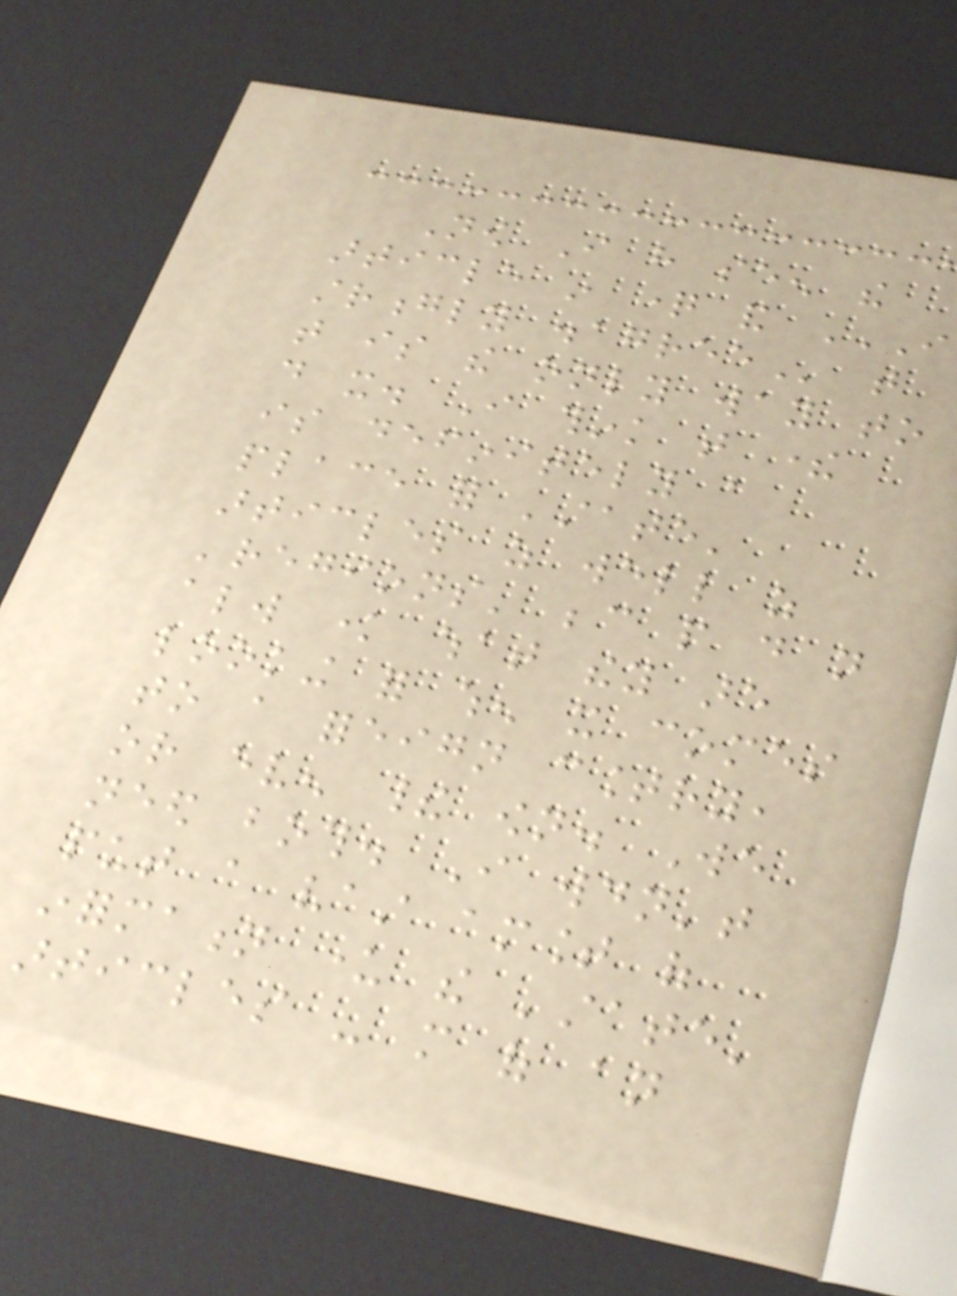Now I have seen the
article in question and I
STRONGLY DISAGREE that
that is the only way to
do it. I think that there
is definitely a
place for 'state'
articles as well as
'regions' because people do not
always know what they are
looking for when it comes
to a foreign country,
or even their own. We
need both. I wouldn't
put a vast amount of
information under the 'state'
articles - more of an
